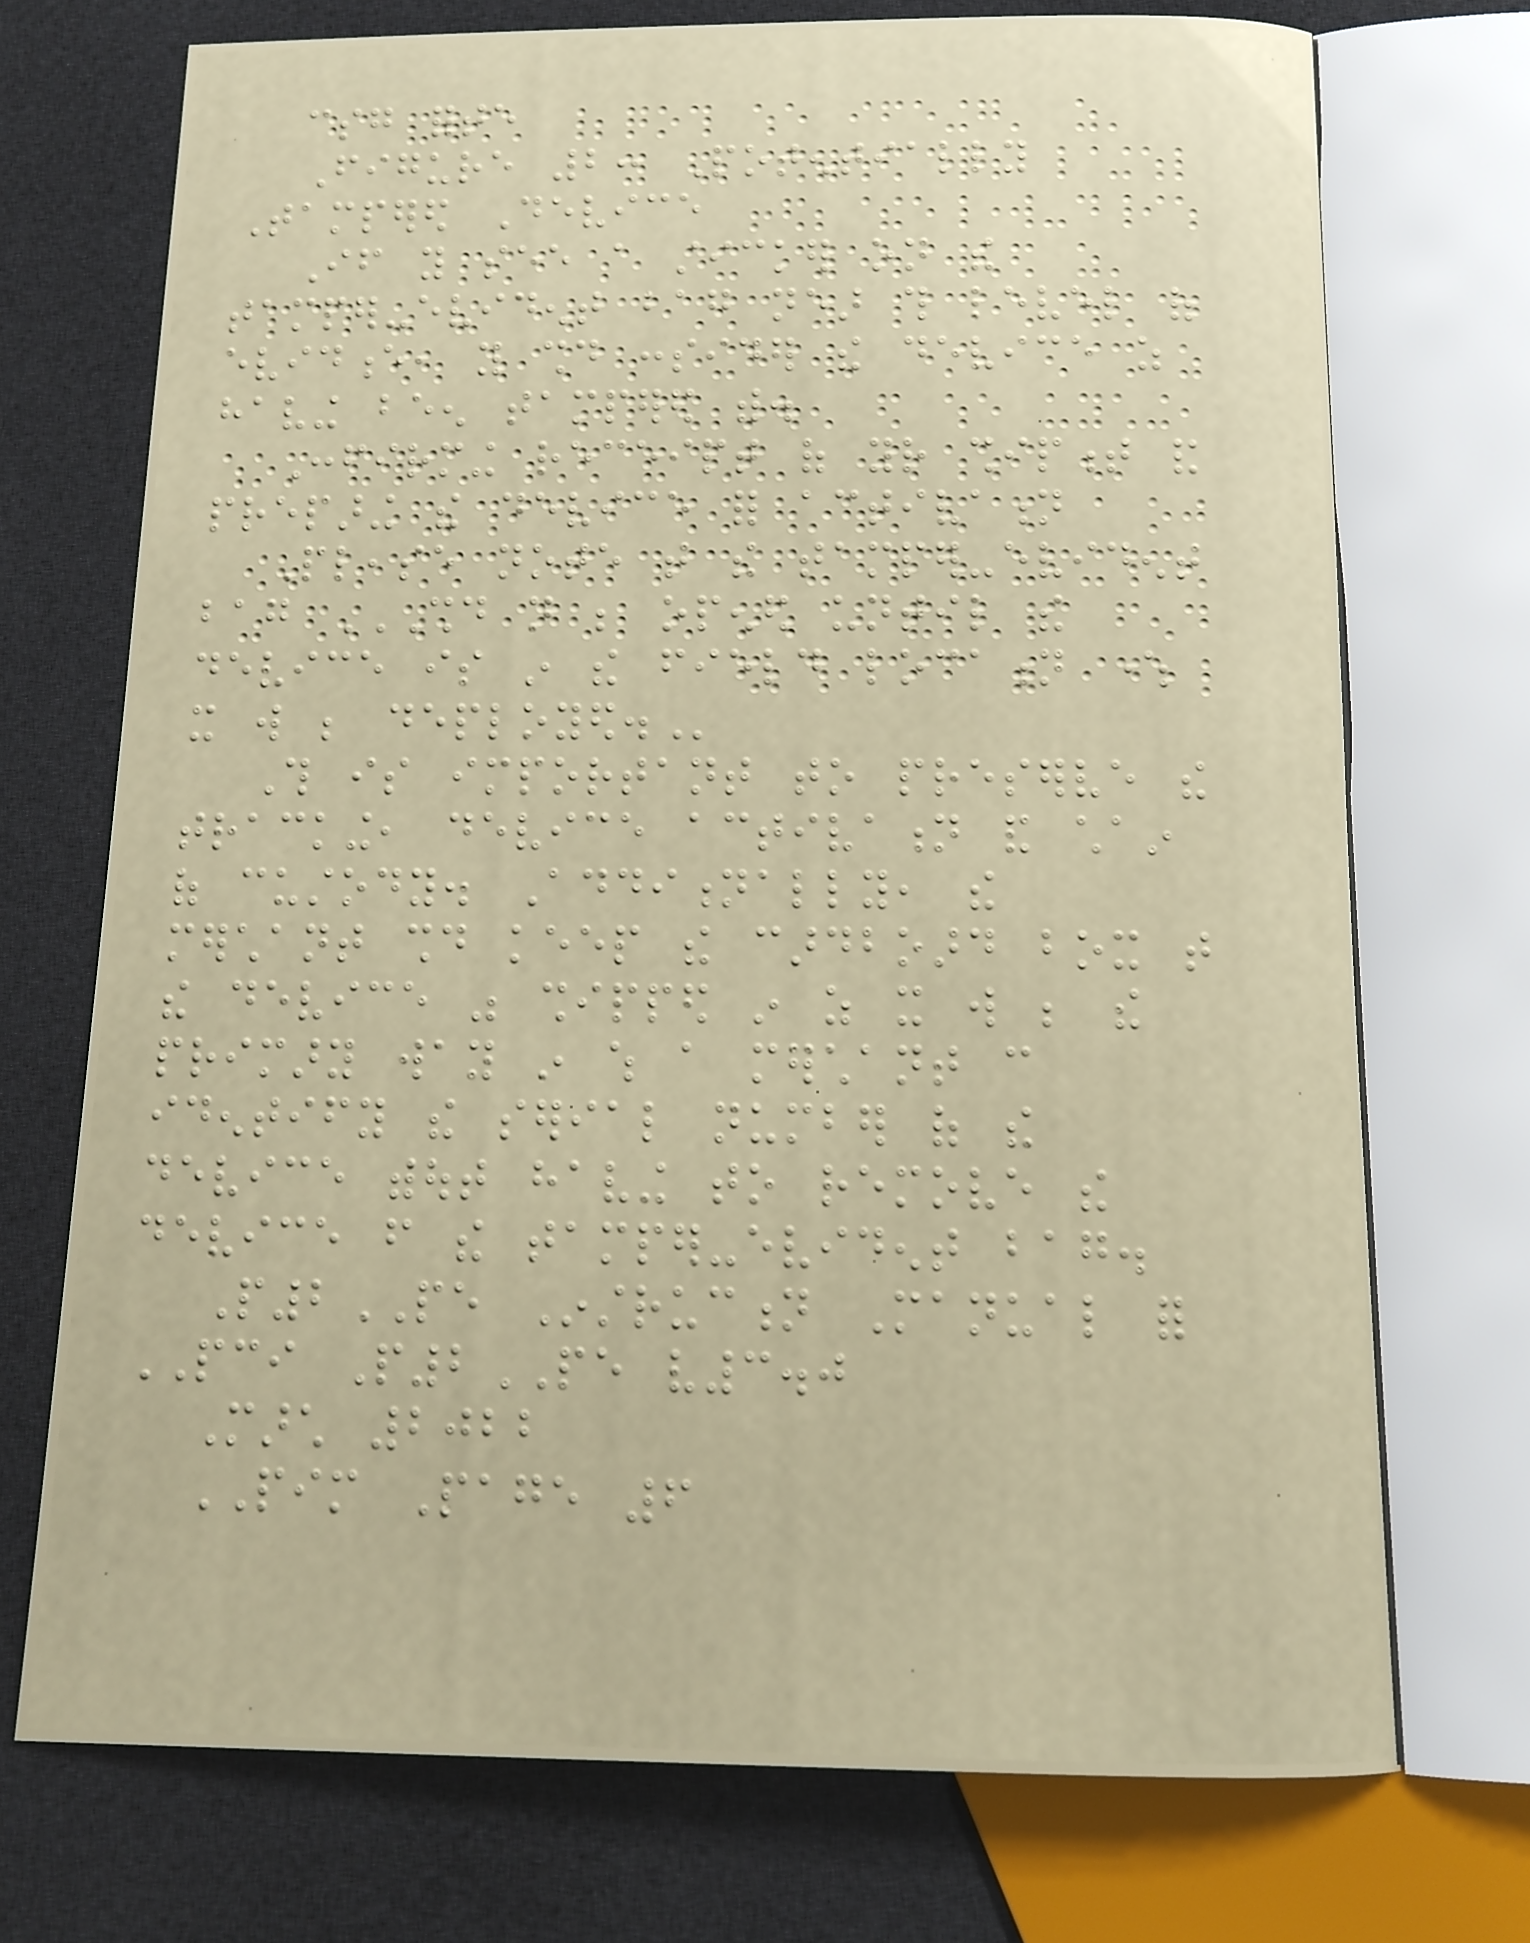csg forte
Figure 2: Potentially
Tampered Device
If you see a sticker on the
tamper-evident bag near this level of
evidence, you should consider the device as
having been tampered with.
Confirming receipt of your shipment and
preparing the device for activation
Please note that the tamper-evident
bag SHOULD NOT BE OPENED UNTIL THE
DEVICE IS IN THE FIELD LOCATION WHERE
IT WILL BE DEPLOYED.
This is important to preserve the
tracking, device activation and chain
of custody. Additionally, the
merchant should keep the cardboard box that
the device was shipped in as it will be the
primary way in which a merchant can
identify the serial number of the
device without having to remove the
device from the tamper-evident bag.
P2PE Instruction Manual for
PCI P2PE v3.0
March 2022
PIM Page 6
